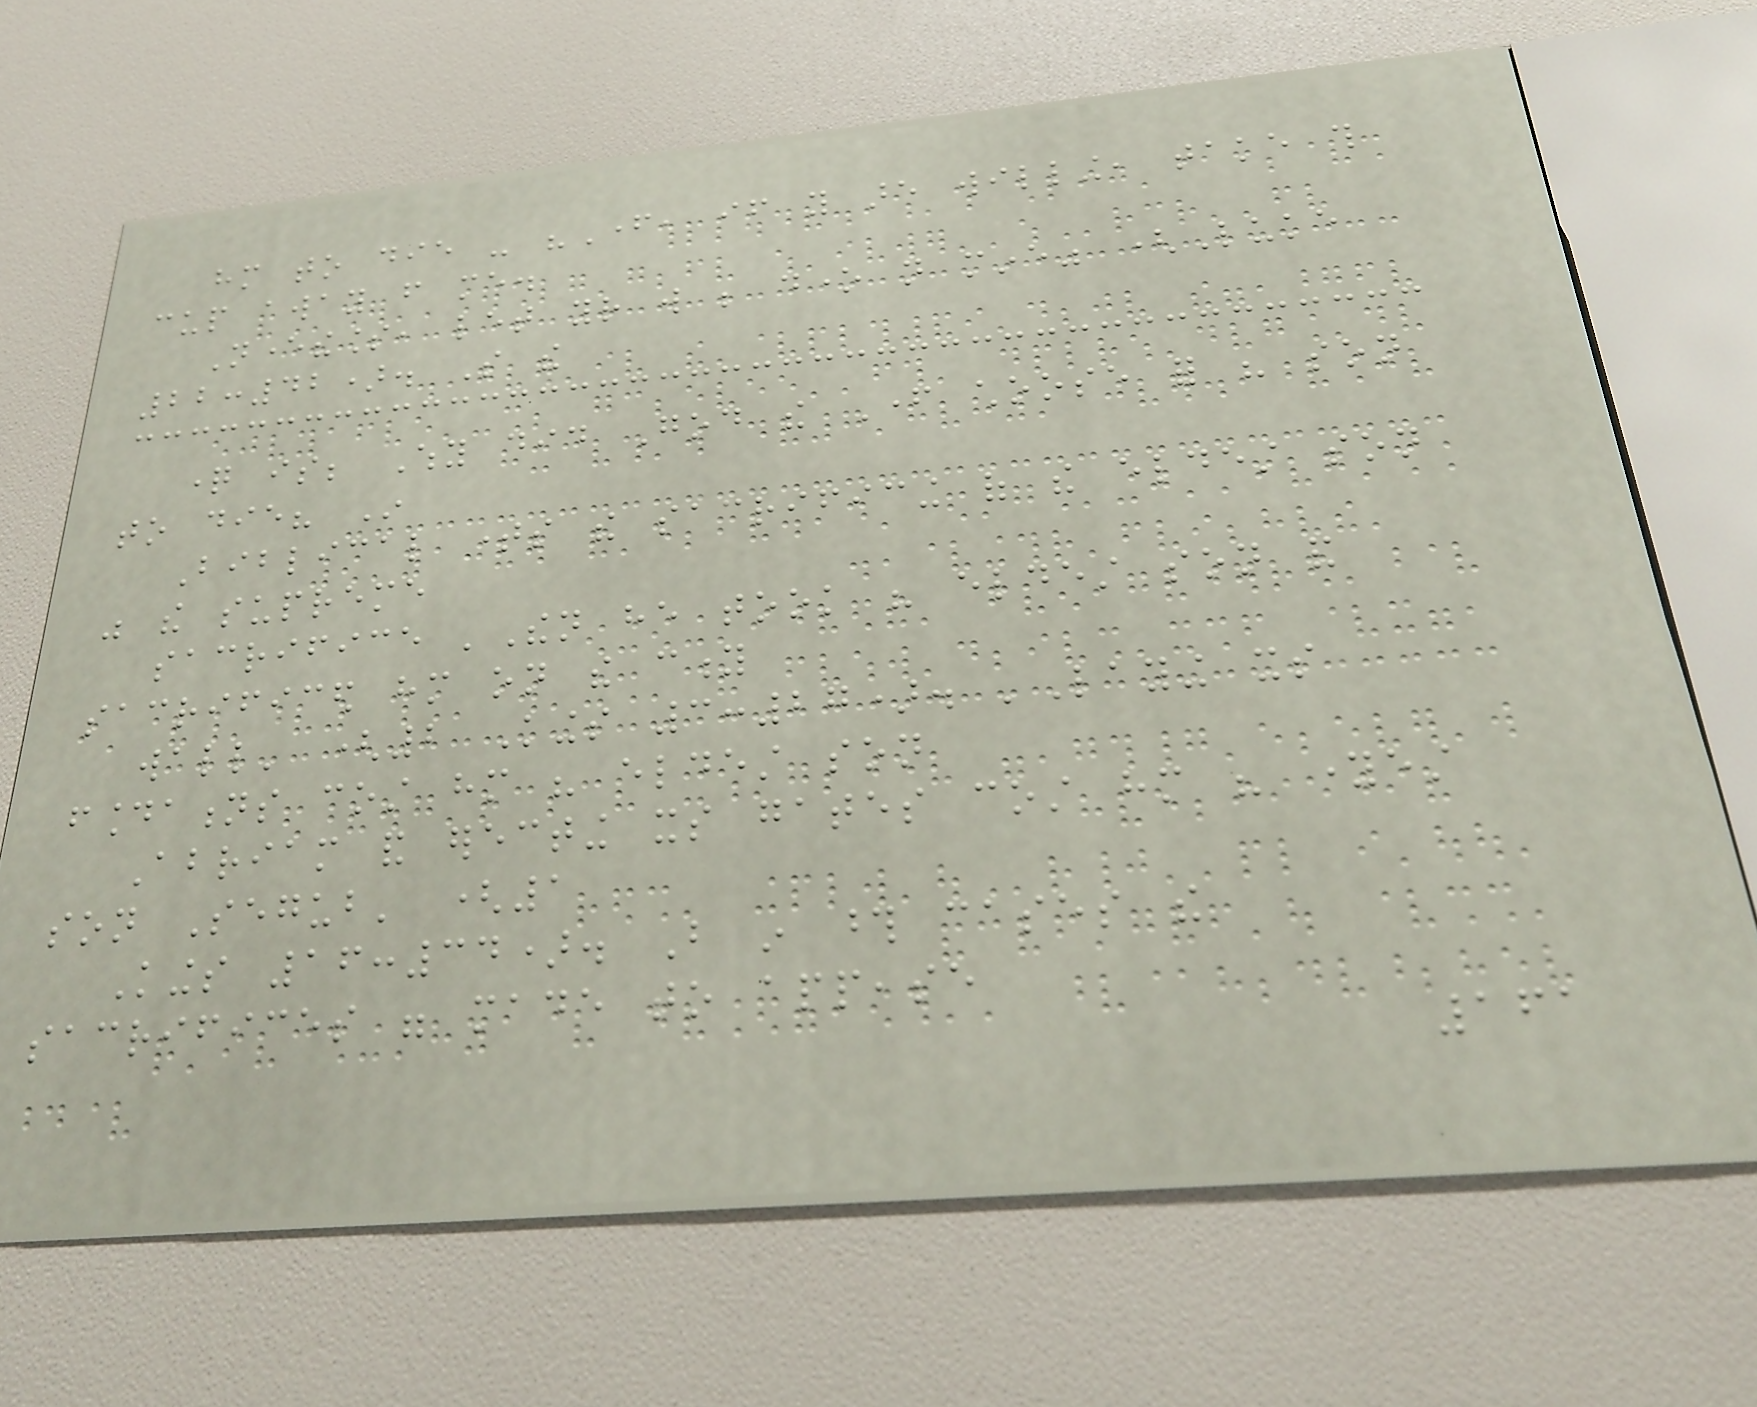him to die - "Father, if you are willing, take this
cup away from me.
Nevertheless, let your will be done not mine" (Luke
22:42). So the
question is; Why did God the Father choose for his son
to die? In
Biblical times the sacrificing of the eldest son
was the supreme
sacrifice 'Then he took his eldest son and
sacrificed him on the city
wall' (2 Kings 3:27). 'Laying its
foundations cost him his eldest son
Abriam and erecting its gates cost him his youngest
son Segub' (1
Kings 16:34). But in those cases the
sacrifices were made to appease
161
